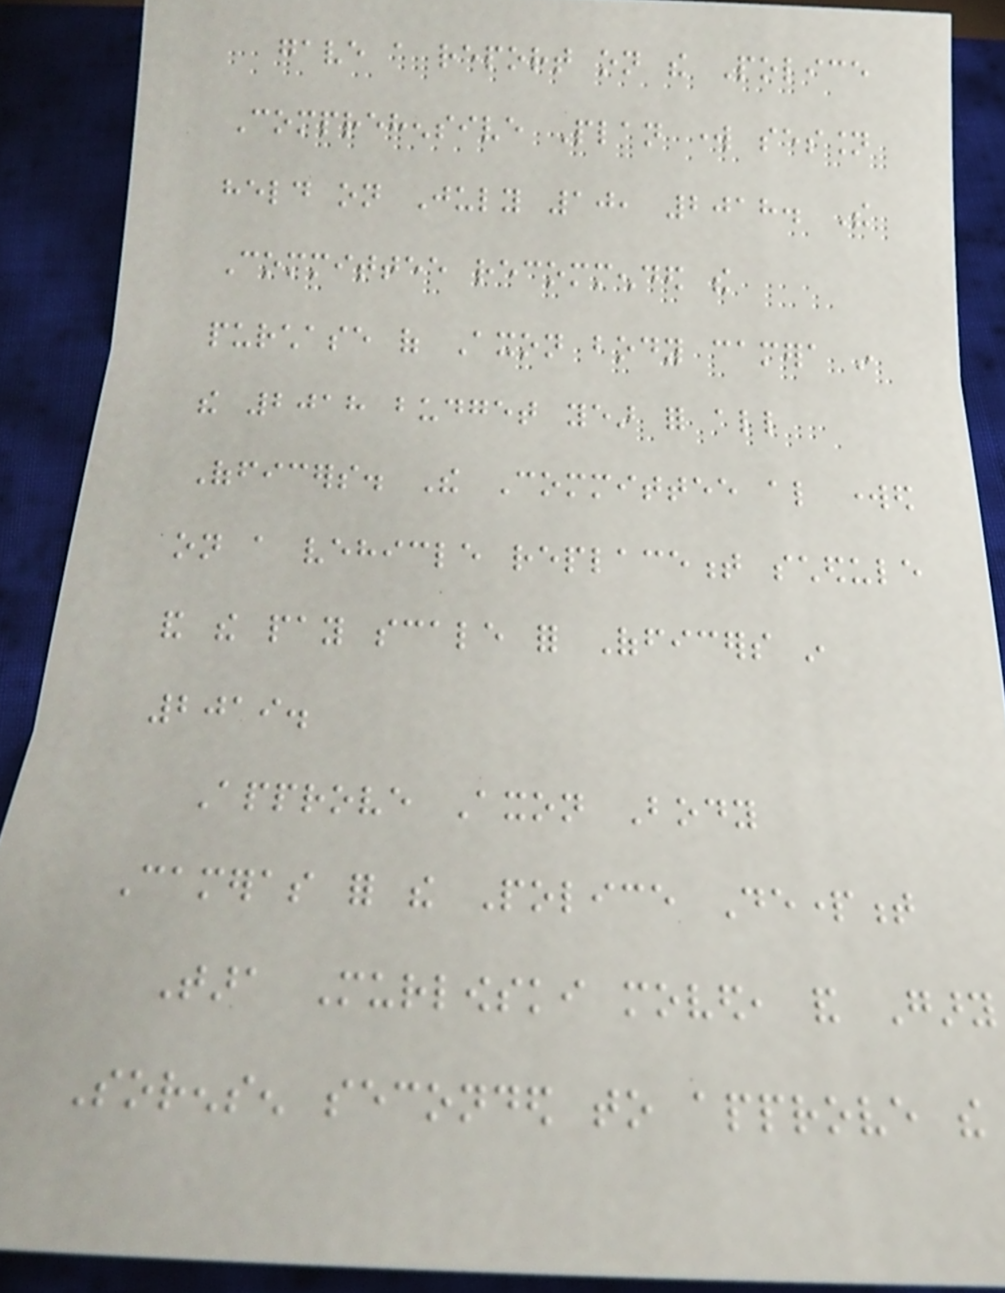gave a report on the Police
Comprehensive Plan work session
held on July 10, 2018. The
Committee recommended the
purchase of Axon body camera in
the 2018 budget year for all
Officers. The Committee also worked
on a vehicle replacement schedule
and the pay scale for Officers in
2019.
Approve Axon Body
Cameras for the Police Department
Tara Murlowski moved, and Gary
Sorensen seconded to approve the
